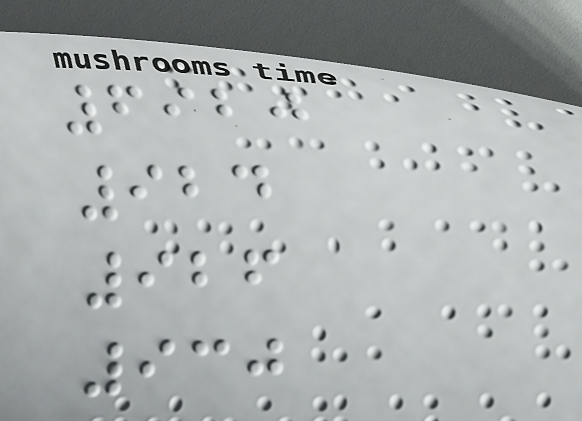6920
924
926
930
